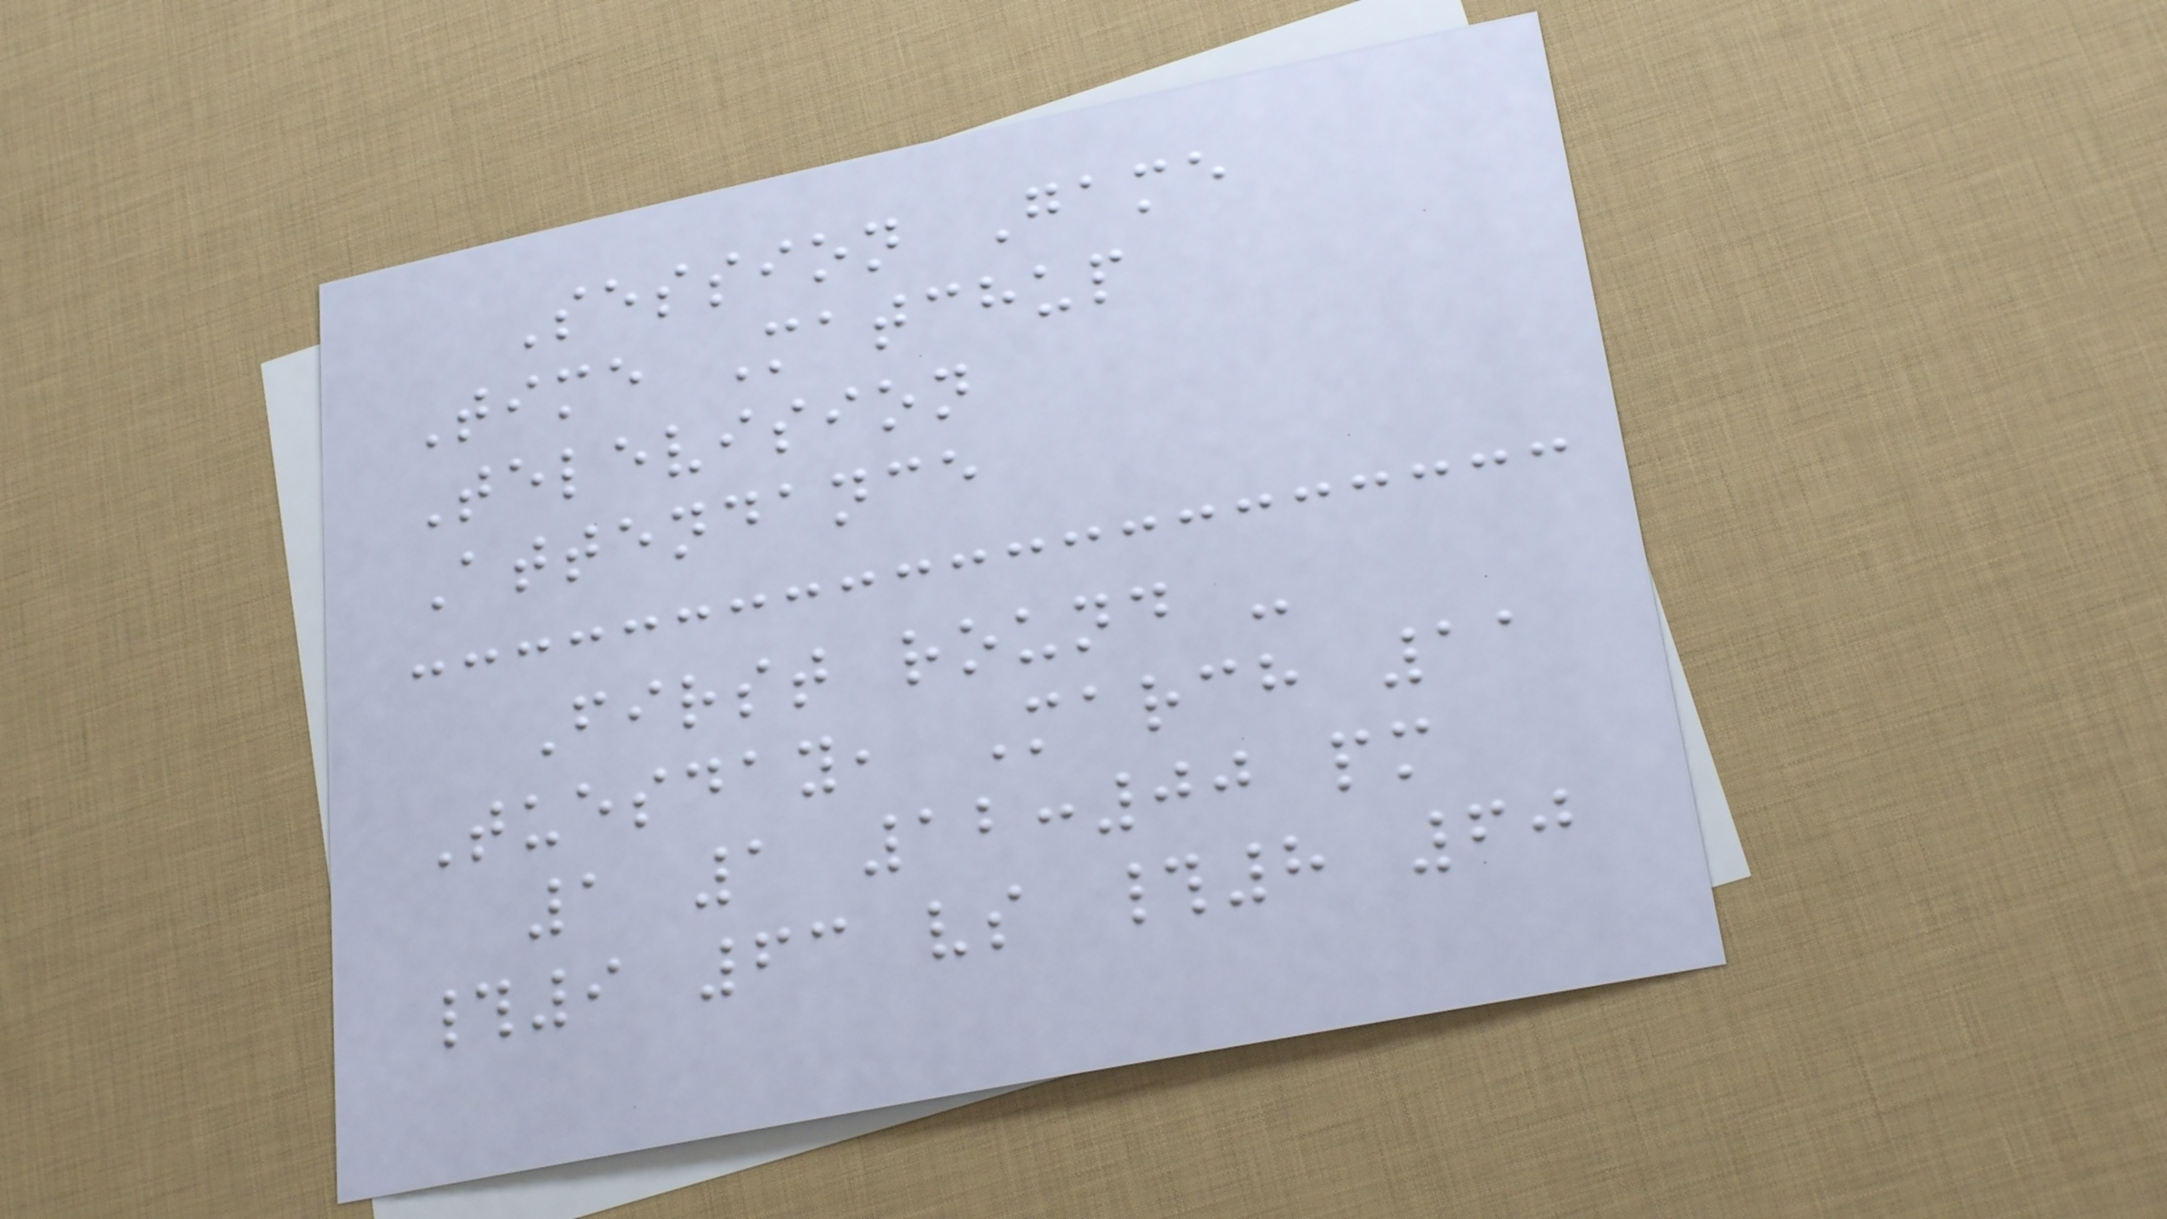Session Game
Time Matchup
Television
Attendance
First round -
Tuesday, March 11
1 1 12:00 pm
#9 63 vs #8 60
